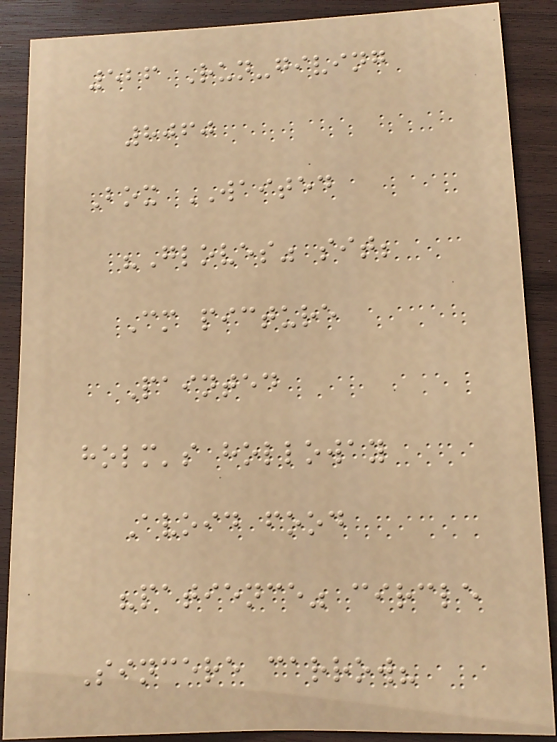526 Run-giving
8060
Box WAITED
"Gloves" sit;
Cm picture
Painted
holm's holloway
Avoid food
"patience" circle
Sincere carrow?
